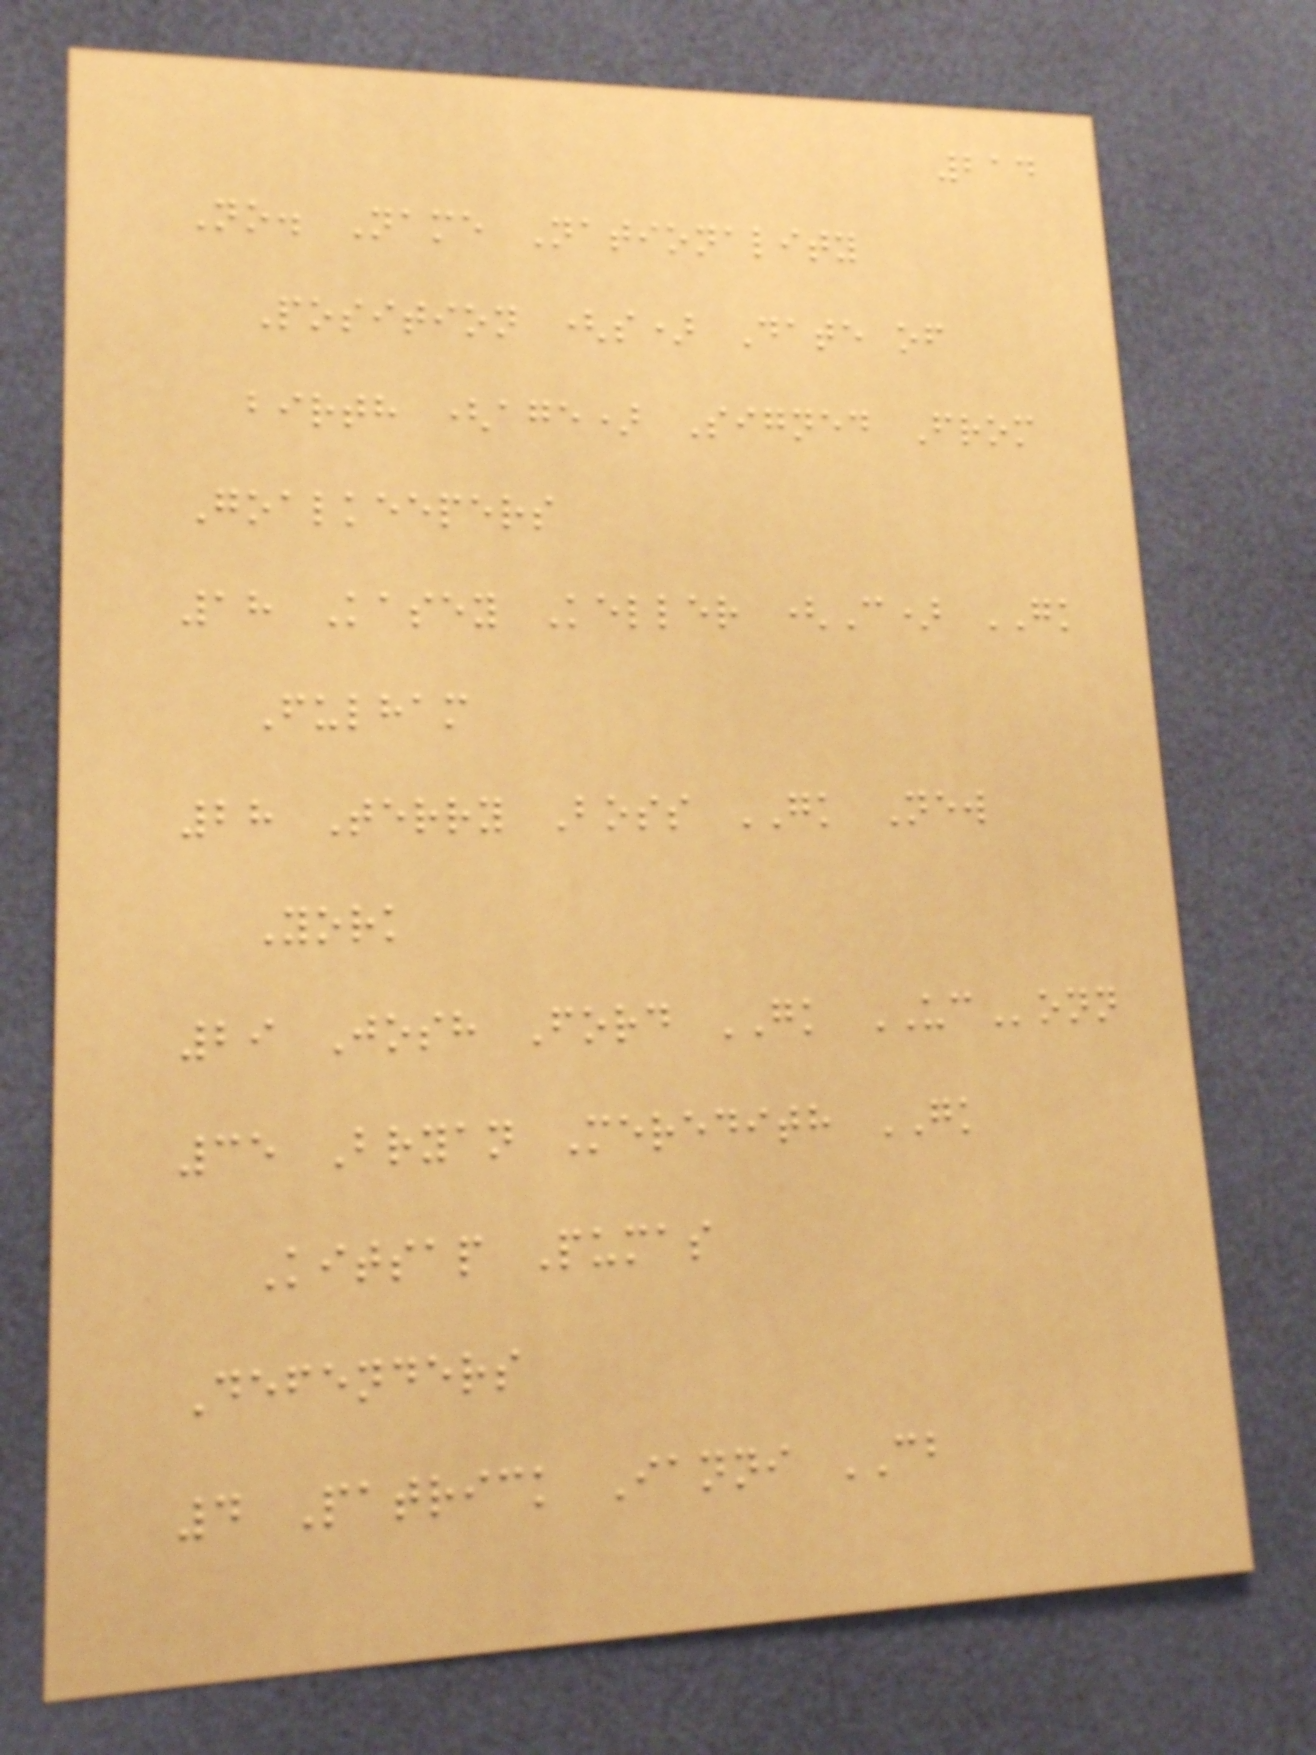214
No. Name Nationality
Position (s) Date of
birth (age) Signed From
Goalkeepers
18 Kasey Keller (C) GK
Fulham
28 Terry Boss GK New
York
29 Josh Ford GK UConn
35 Bryan Meredith GK
Kitsap Pumas
Defenders
4 Patrick Ianni CB
